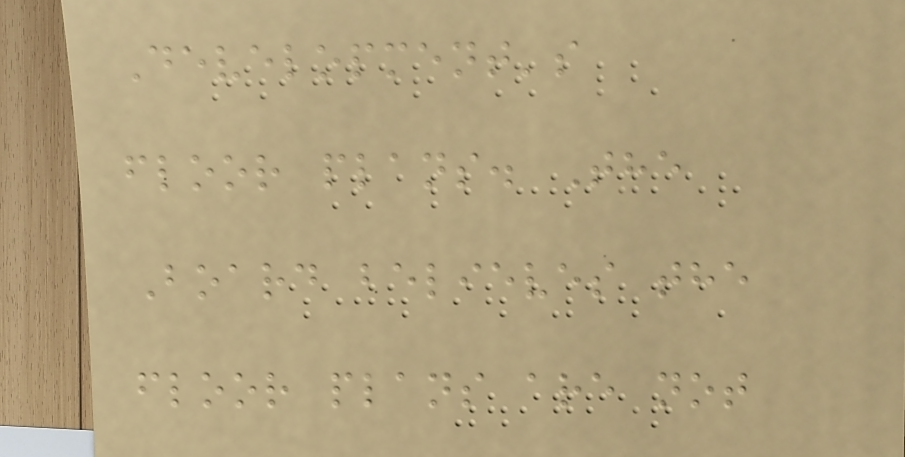Development's
floor plans. The
Board believes the
floor plans are not
